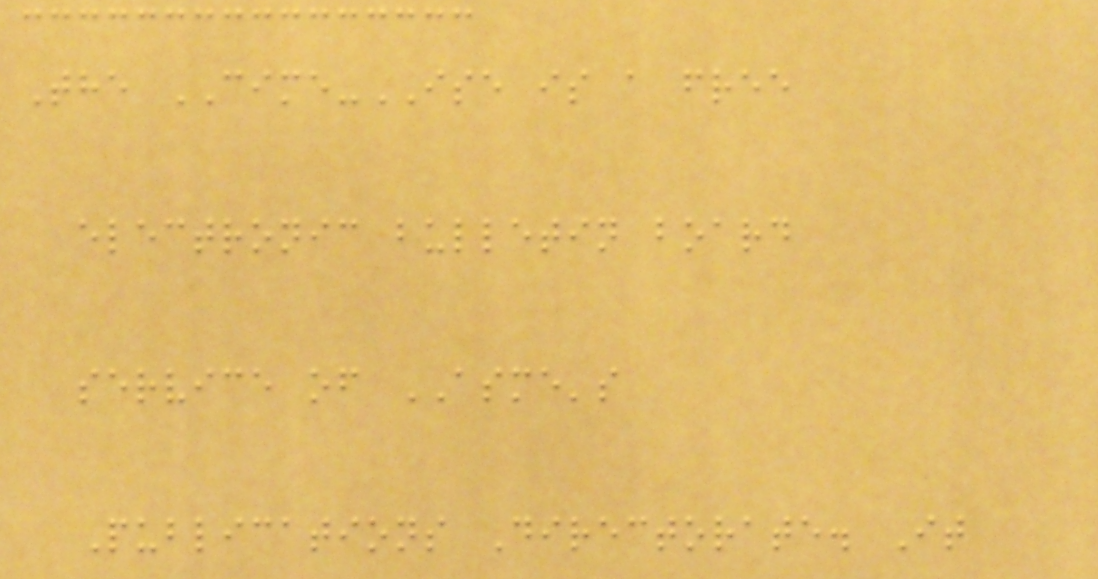The CIME-ISE is a free
electronic bulletin board
service of ASME's
Publications Directorate. It
